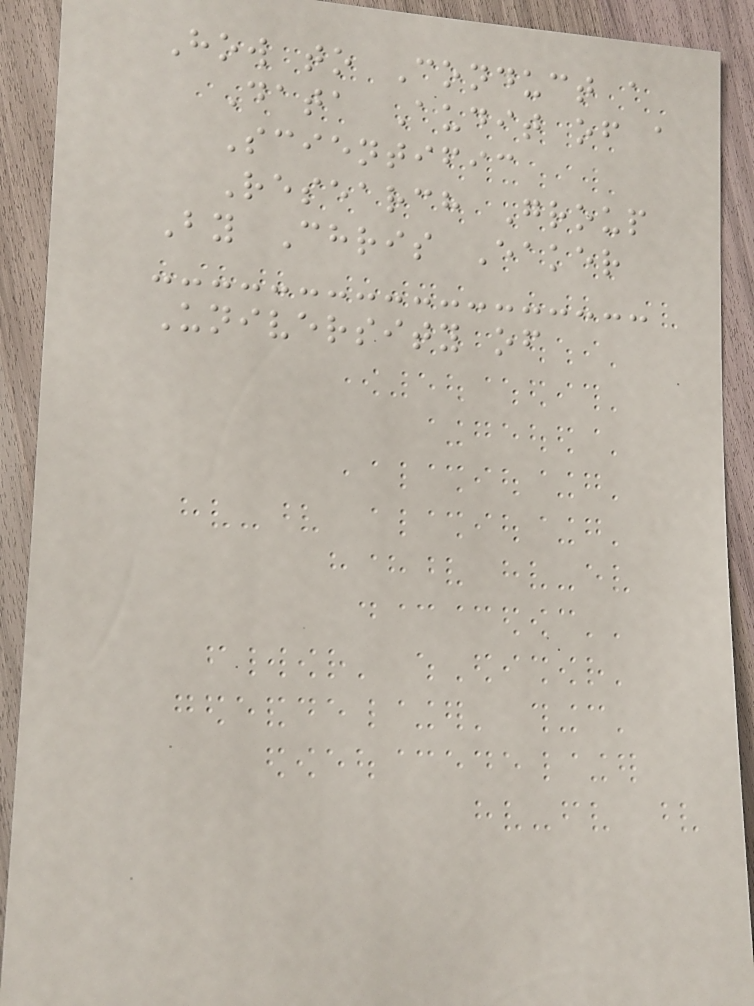How to Conduct a
Data Audit of a
Scientific
Research Group
By Chris Eaker
University of
